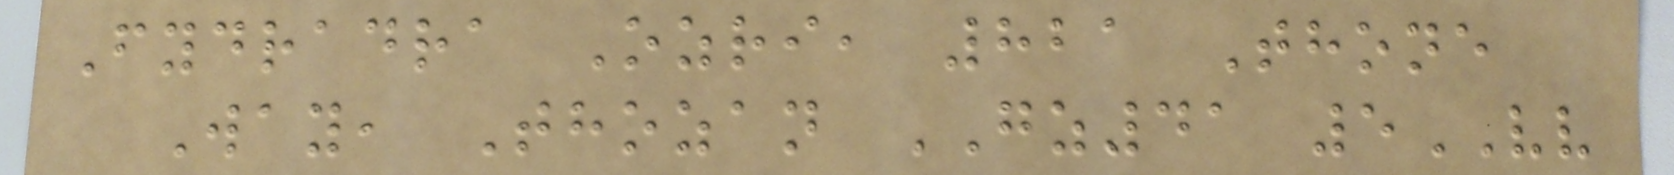Fydradra Ozri, 821 Thone
Way, Thozan GZ41 5VV
